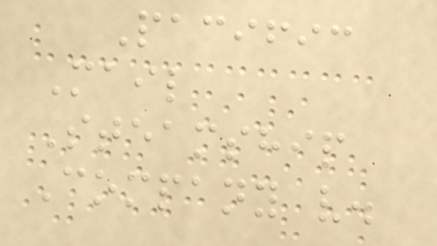Pacific
Mail
Steamship
Company v.
